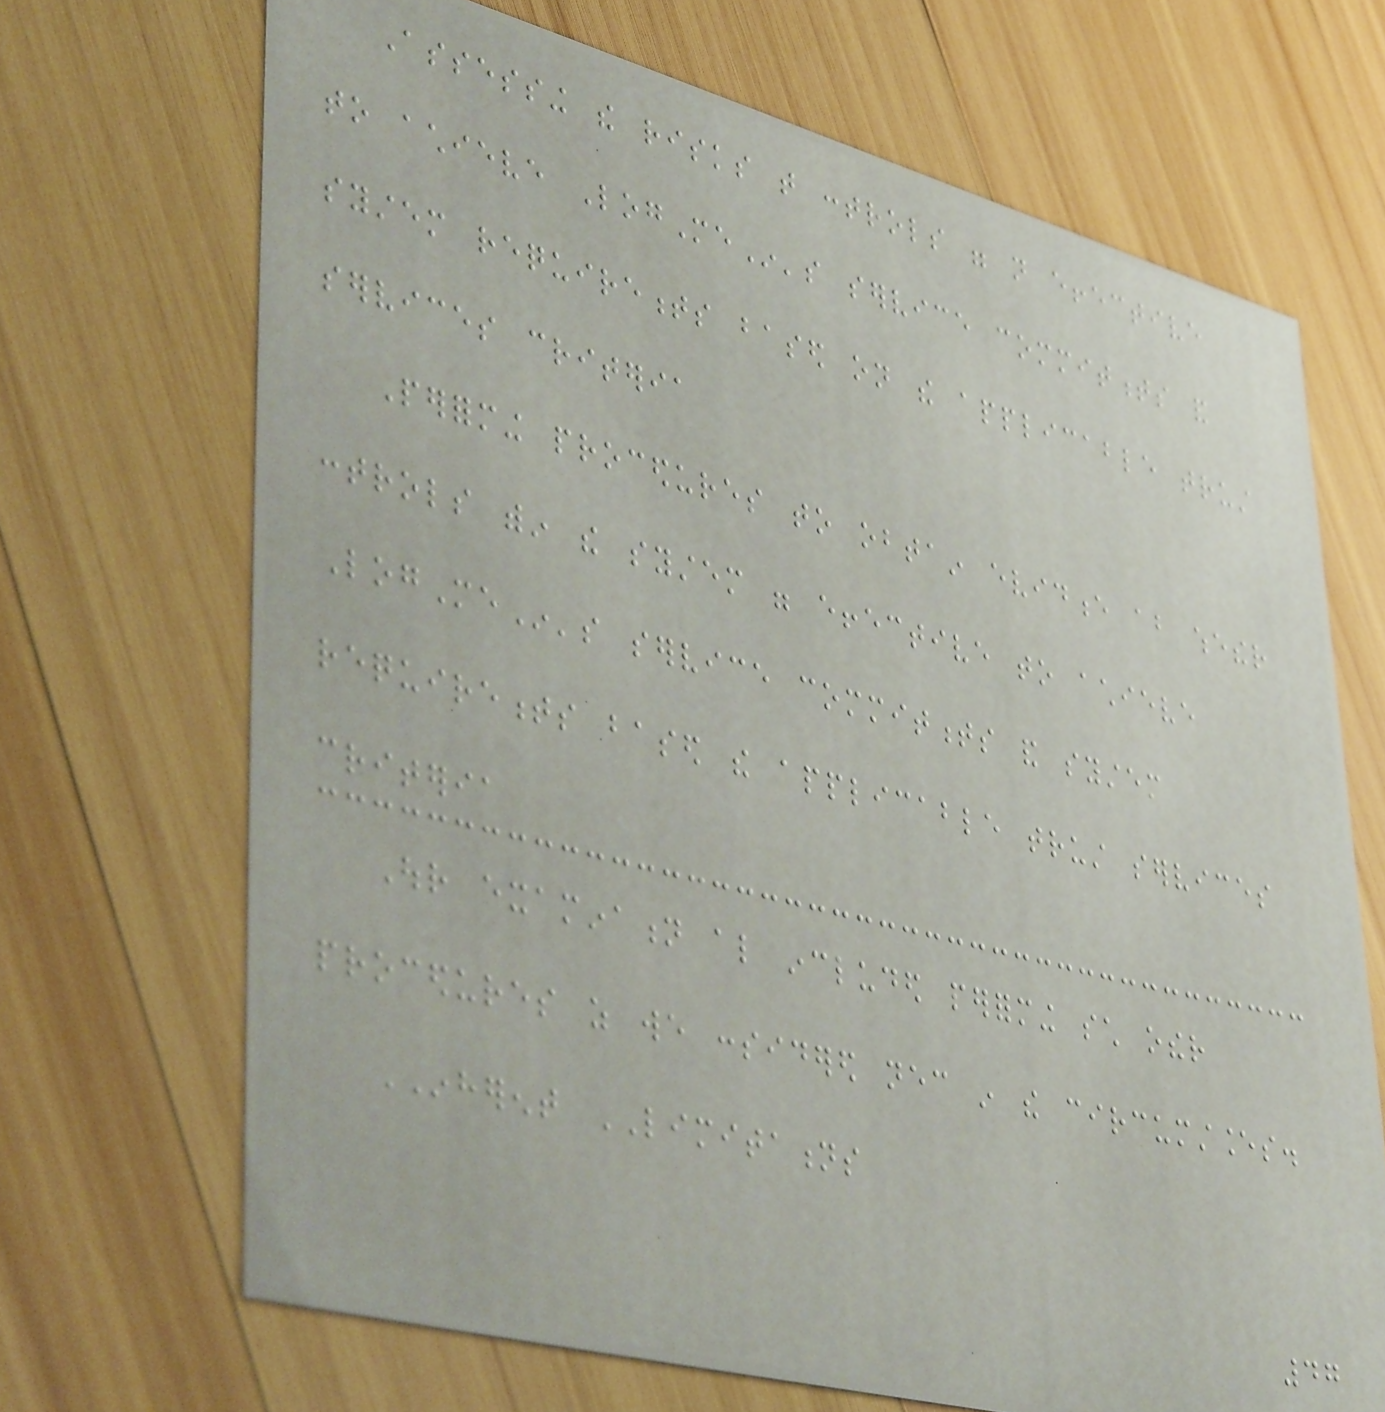Assessing the risks that controls were not effective
to achieve LogMeIn's service commitments and
system requirements based on the applicable trust
services criteria
Performing procedures to obtain evidence about whether
controls within the system were effective to achieve
LogMeIn's service commitments and system
requirements based the applicable trust services
criteria
Our examination also included performing such other
procedures as we considered necessary in the circumstances.
INHERENT LIMITATIONS
47
